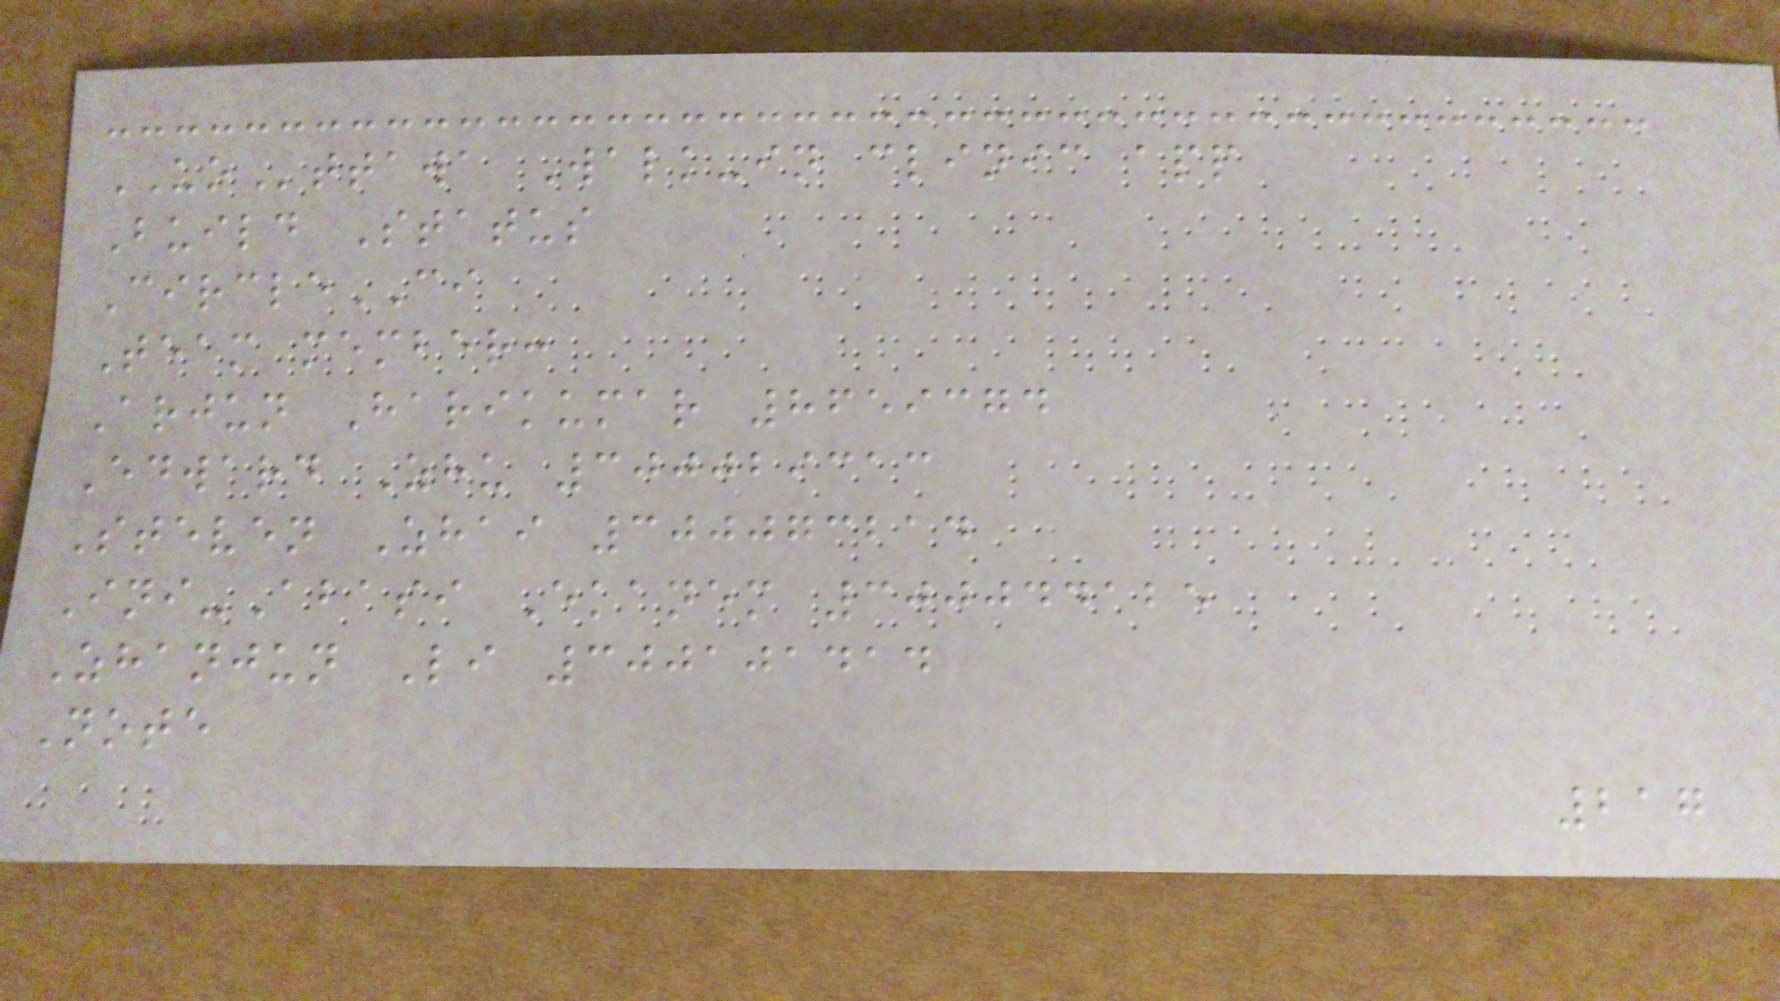UOttawa Walk-in clinic app
Build Status
CircleCI
Team member:
Arjun Harikumar 8659374
Edward Zhu 300029313
Steven Zhai 300073214
Ini-Abasi Ekanem 300044125
Zhanjun Li 300101414
Note
217
